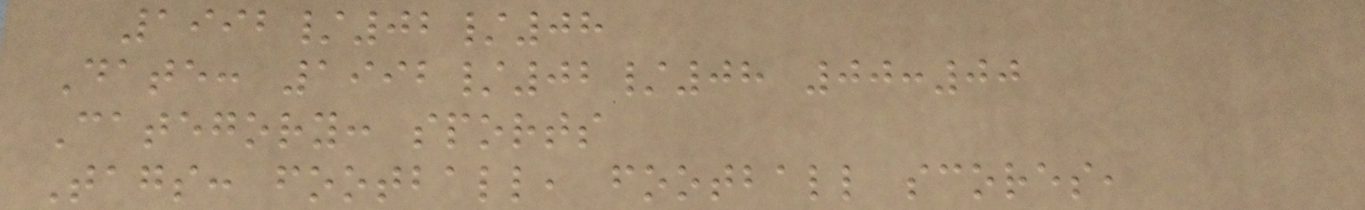1992/02/08
Date: 1992/02/08 00:00
Category: sports
Tags: football, football scores,
